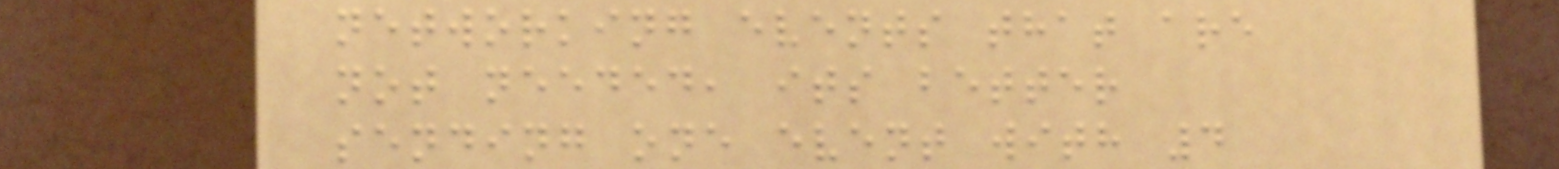networking events that are
not needed, its better
sending one event with 4
